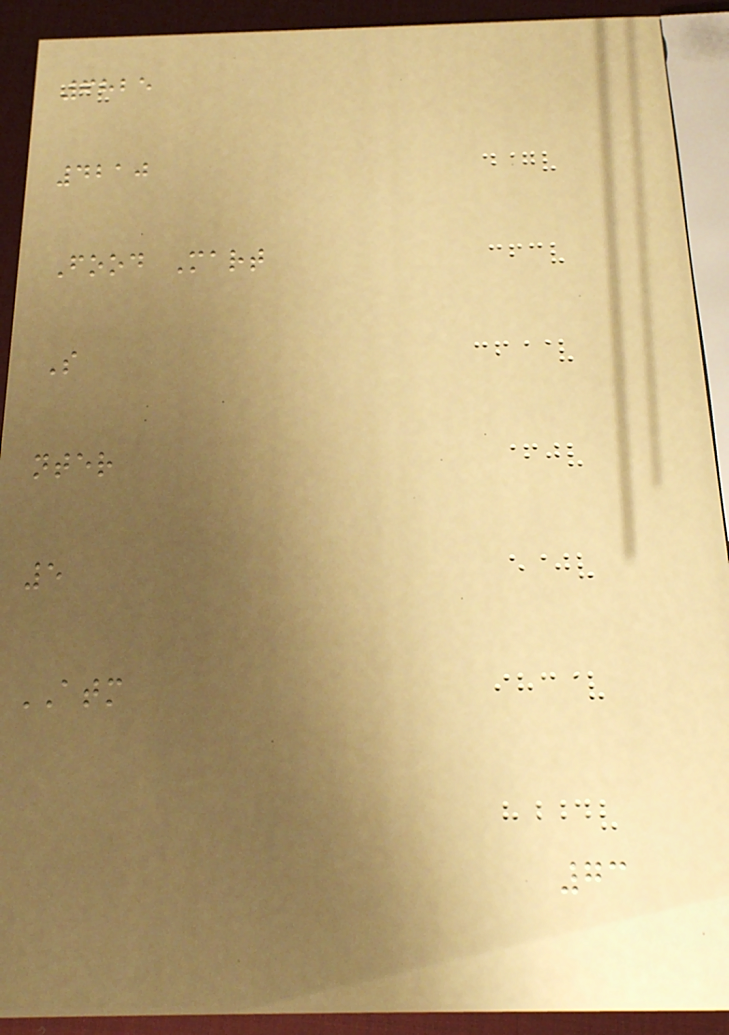6825
4210
Food Mart
S
nter
5
ATM
73
